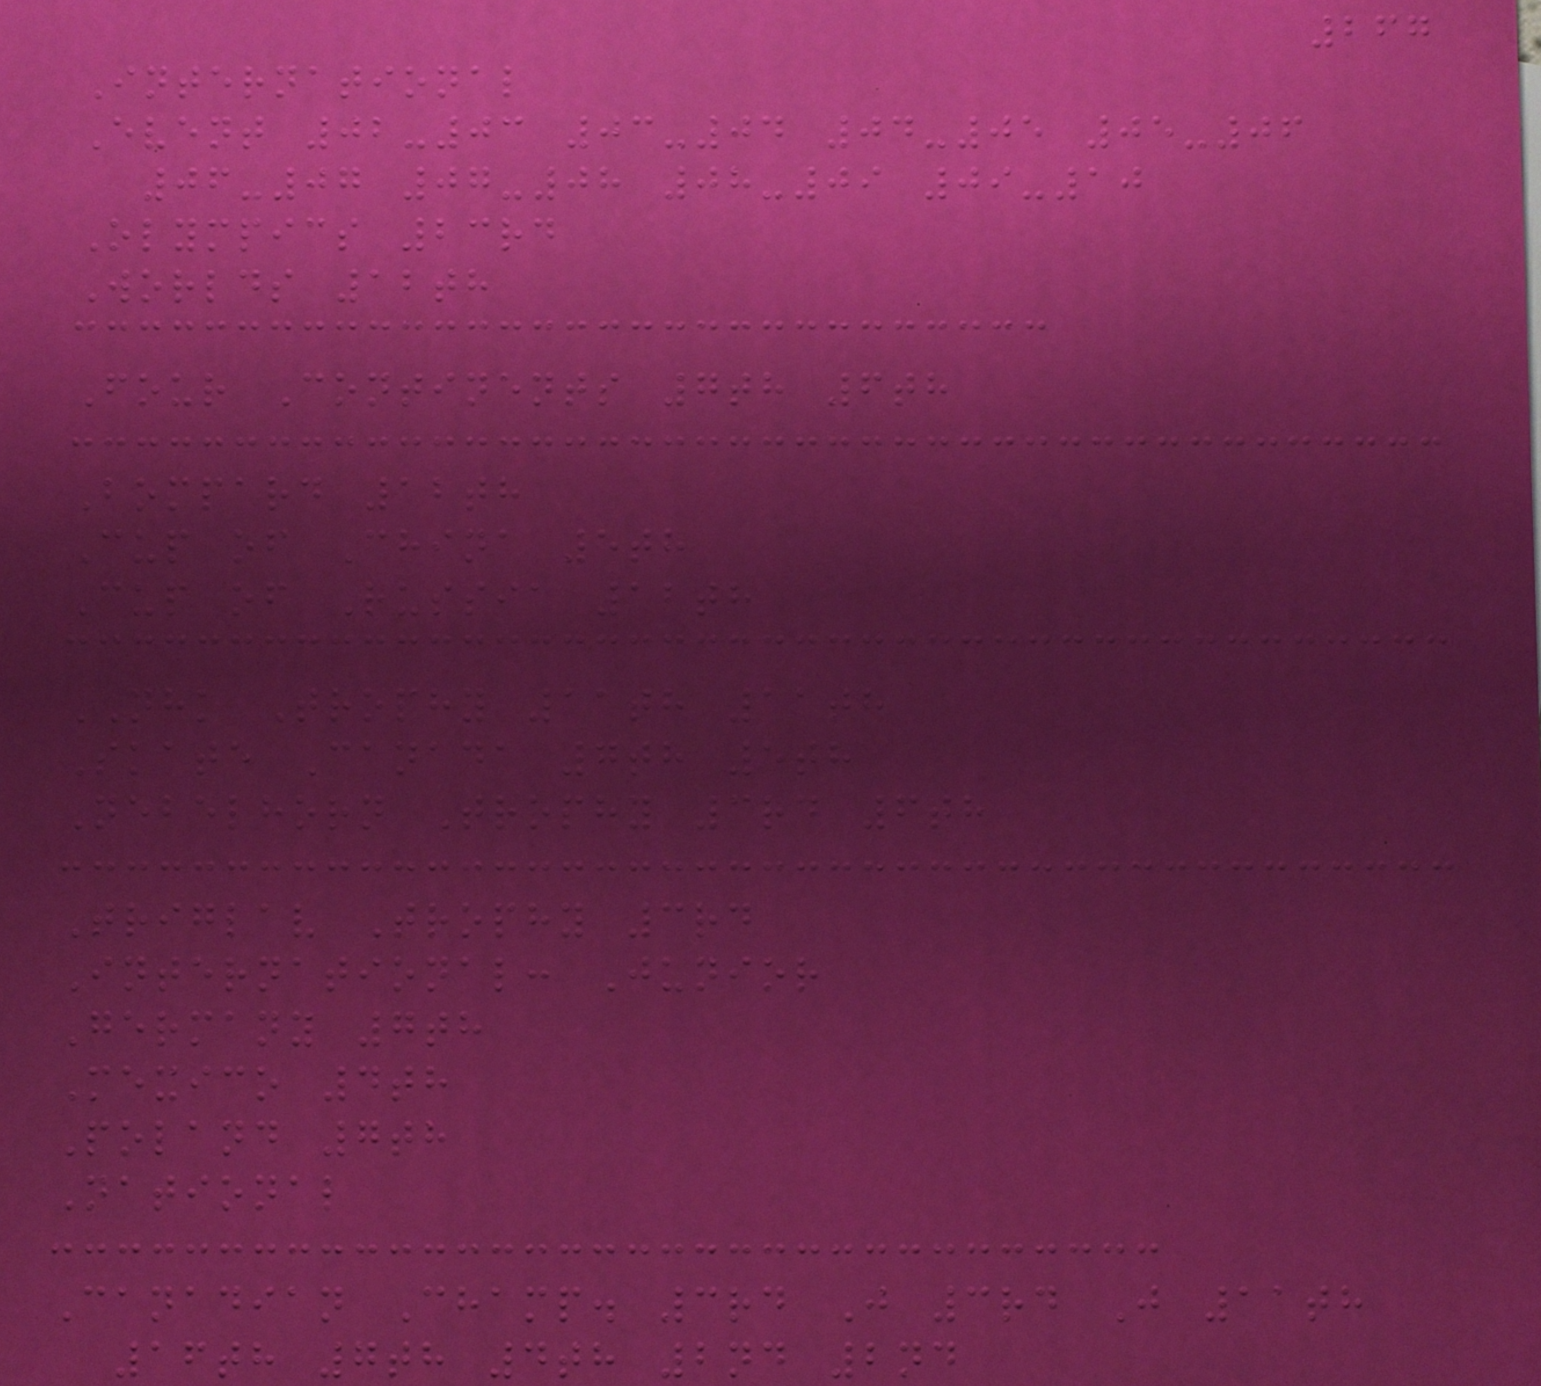267
International
Event 02-03 03-04 04-05 05-06
06-07 07-08 08-09 09-10
Olympics 23rd
Worlds 12th
Four Continents 7th 6th
Bompard 12th
Cup of China 5th
Cup of Russia 12th
NHK Trophy 11th 11th
Skate Canada 7th 5th
Nebelhorn Trophy 3rd 6th
Triglav Trophy 3rd
International: Junior
Germany 7th
Mexico 4th
Poland 7th
National
Canadian Champ. 3rd J 3rd J 11th
16th 7th 4th 2nd 2nd
